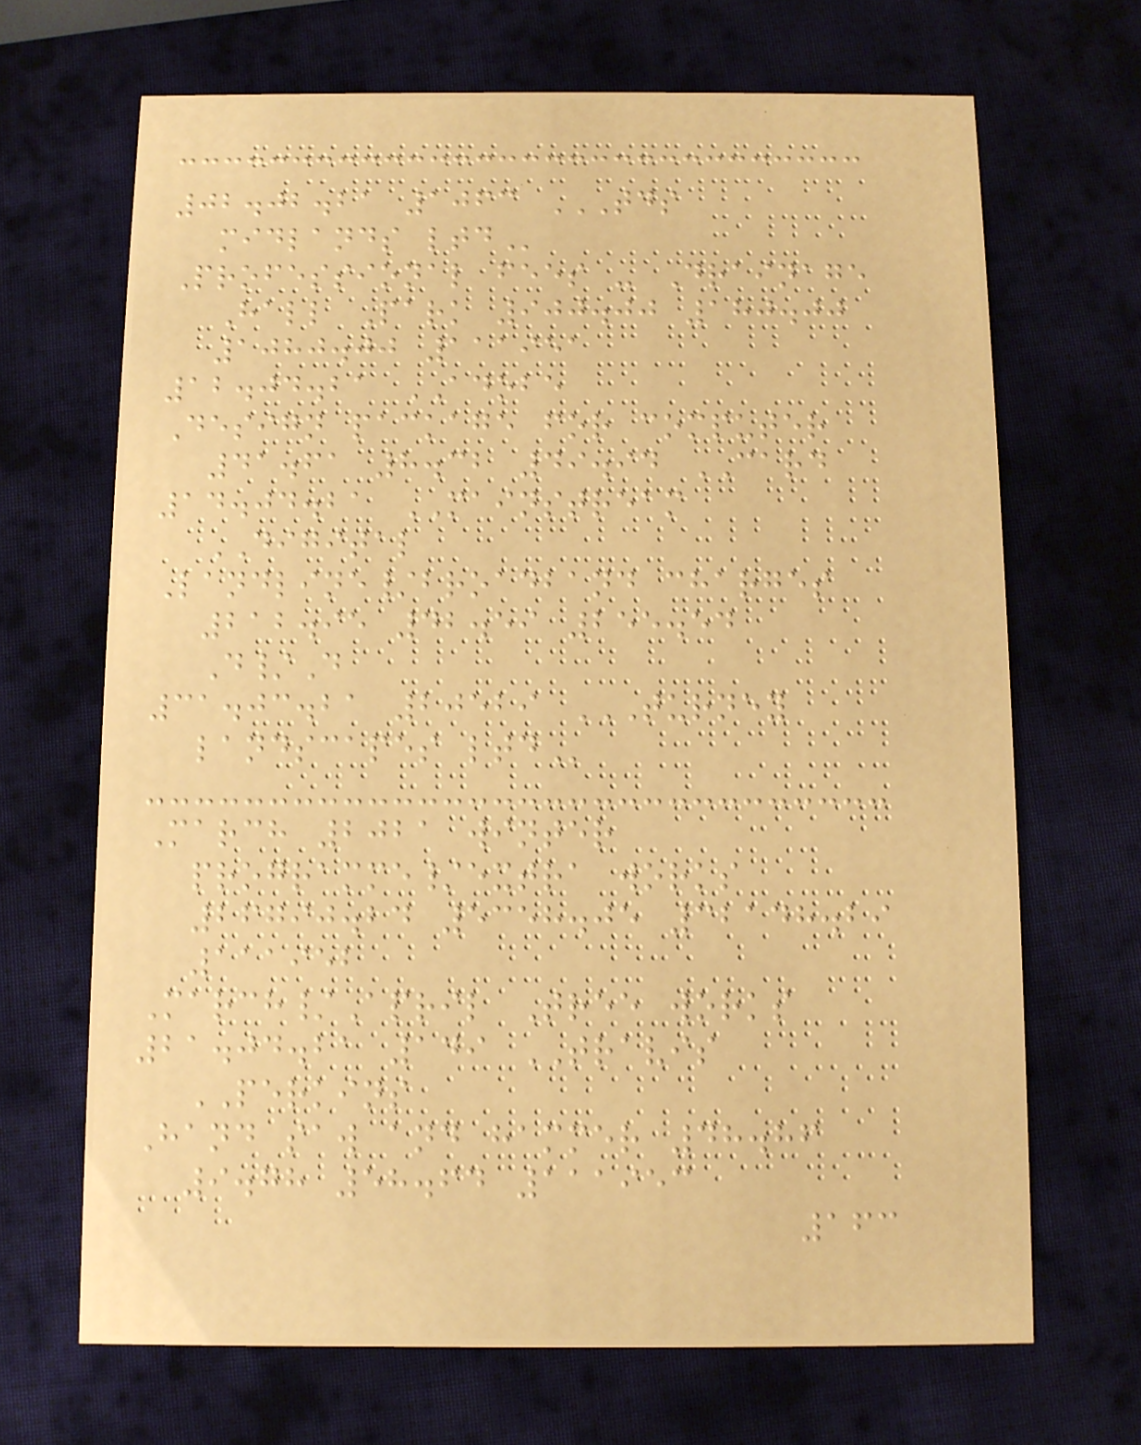02.02.21 1063 TDS
MIDLANDS LTD
Professional fees - Drainage
Hall Park 900.00 180.00
1080.00 111951
12.04.21 ADOBE
Design package for computer
41.61 8.32 49.94 CARD
14.04.21 MAINSTREAM
DIGITAL
Landline/broadband charges
212.95 42.59 255.54
D/D
31.03.21 20529 TURNEY
LANDSCAPES LTD
March 2021 winter
programme/extra works
26790.24 5358.05 32148.29
111952
March/April Tree works
21.04.21 149 TRAVIS
PERKINS
Hand saw and hammer 48.86
9.78 58.64 111953
163
